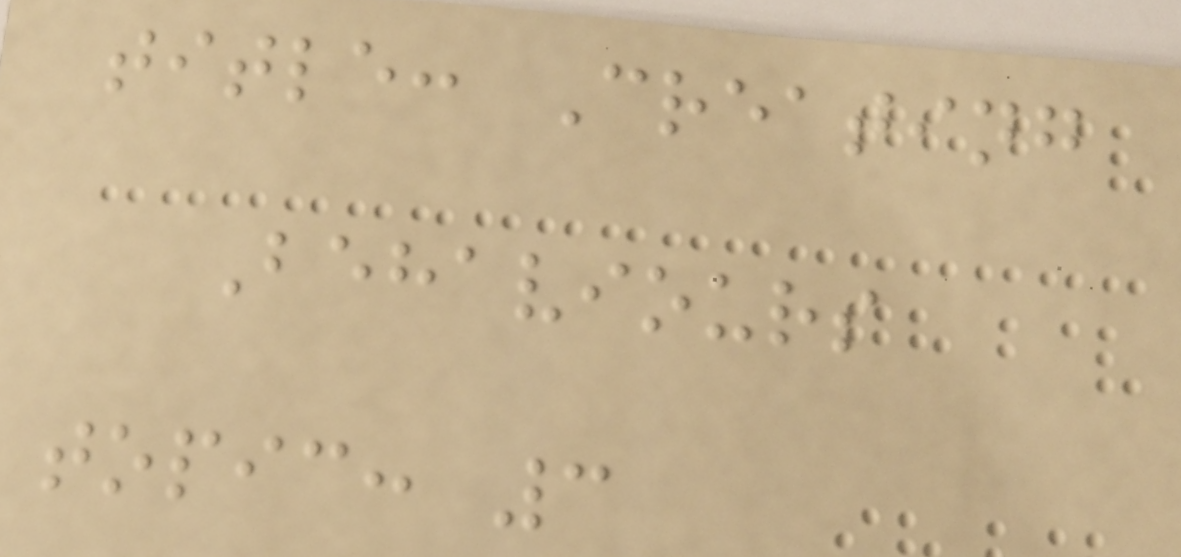title: Creating
Behaviours
topic: 3
